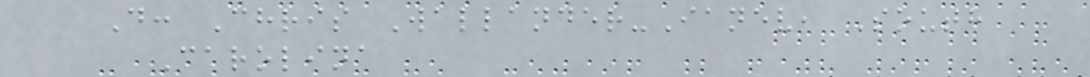D: Chris Wallander-Ianev, South
Carolina
